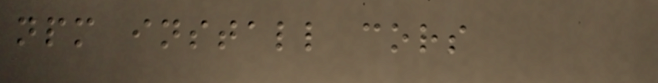npm install cors
